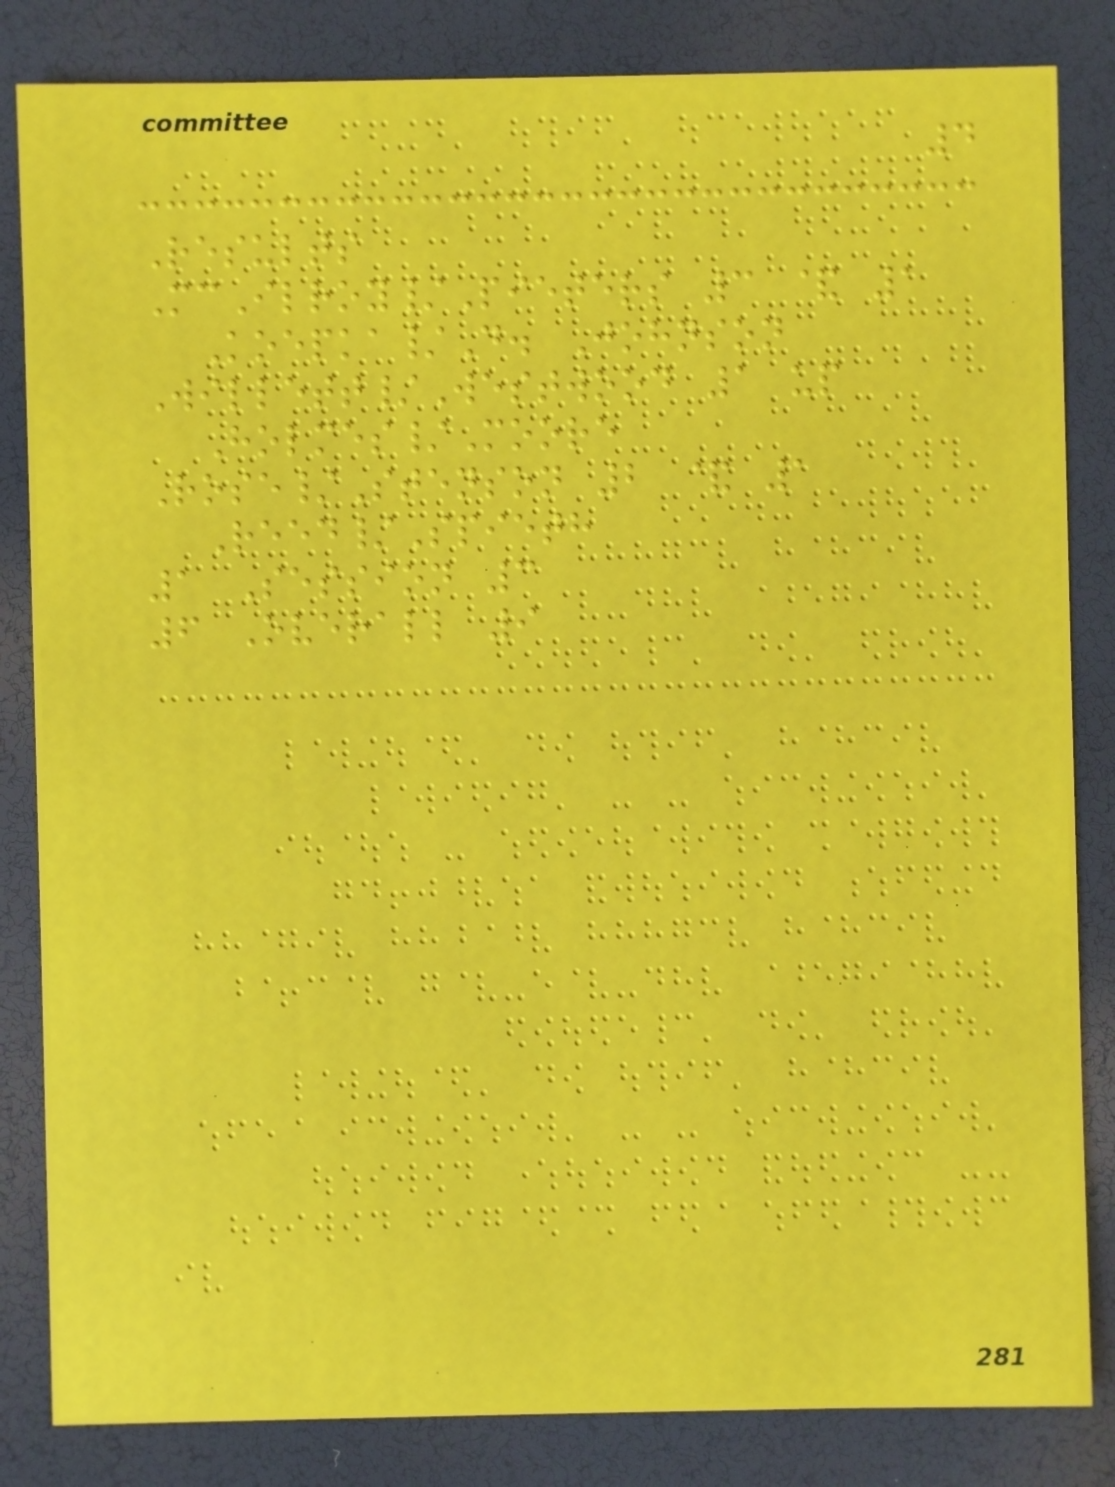4
Results
McIlroy/Pieters 3 & 1
Koepka/D. Johnson
Willett/Westwood 1 up
Holmes/Moore
Rose/Stenson 2 & 1
Reed/Spieth
1 Session 3
6 Overall 9
